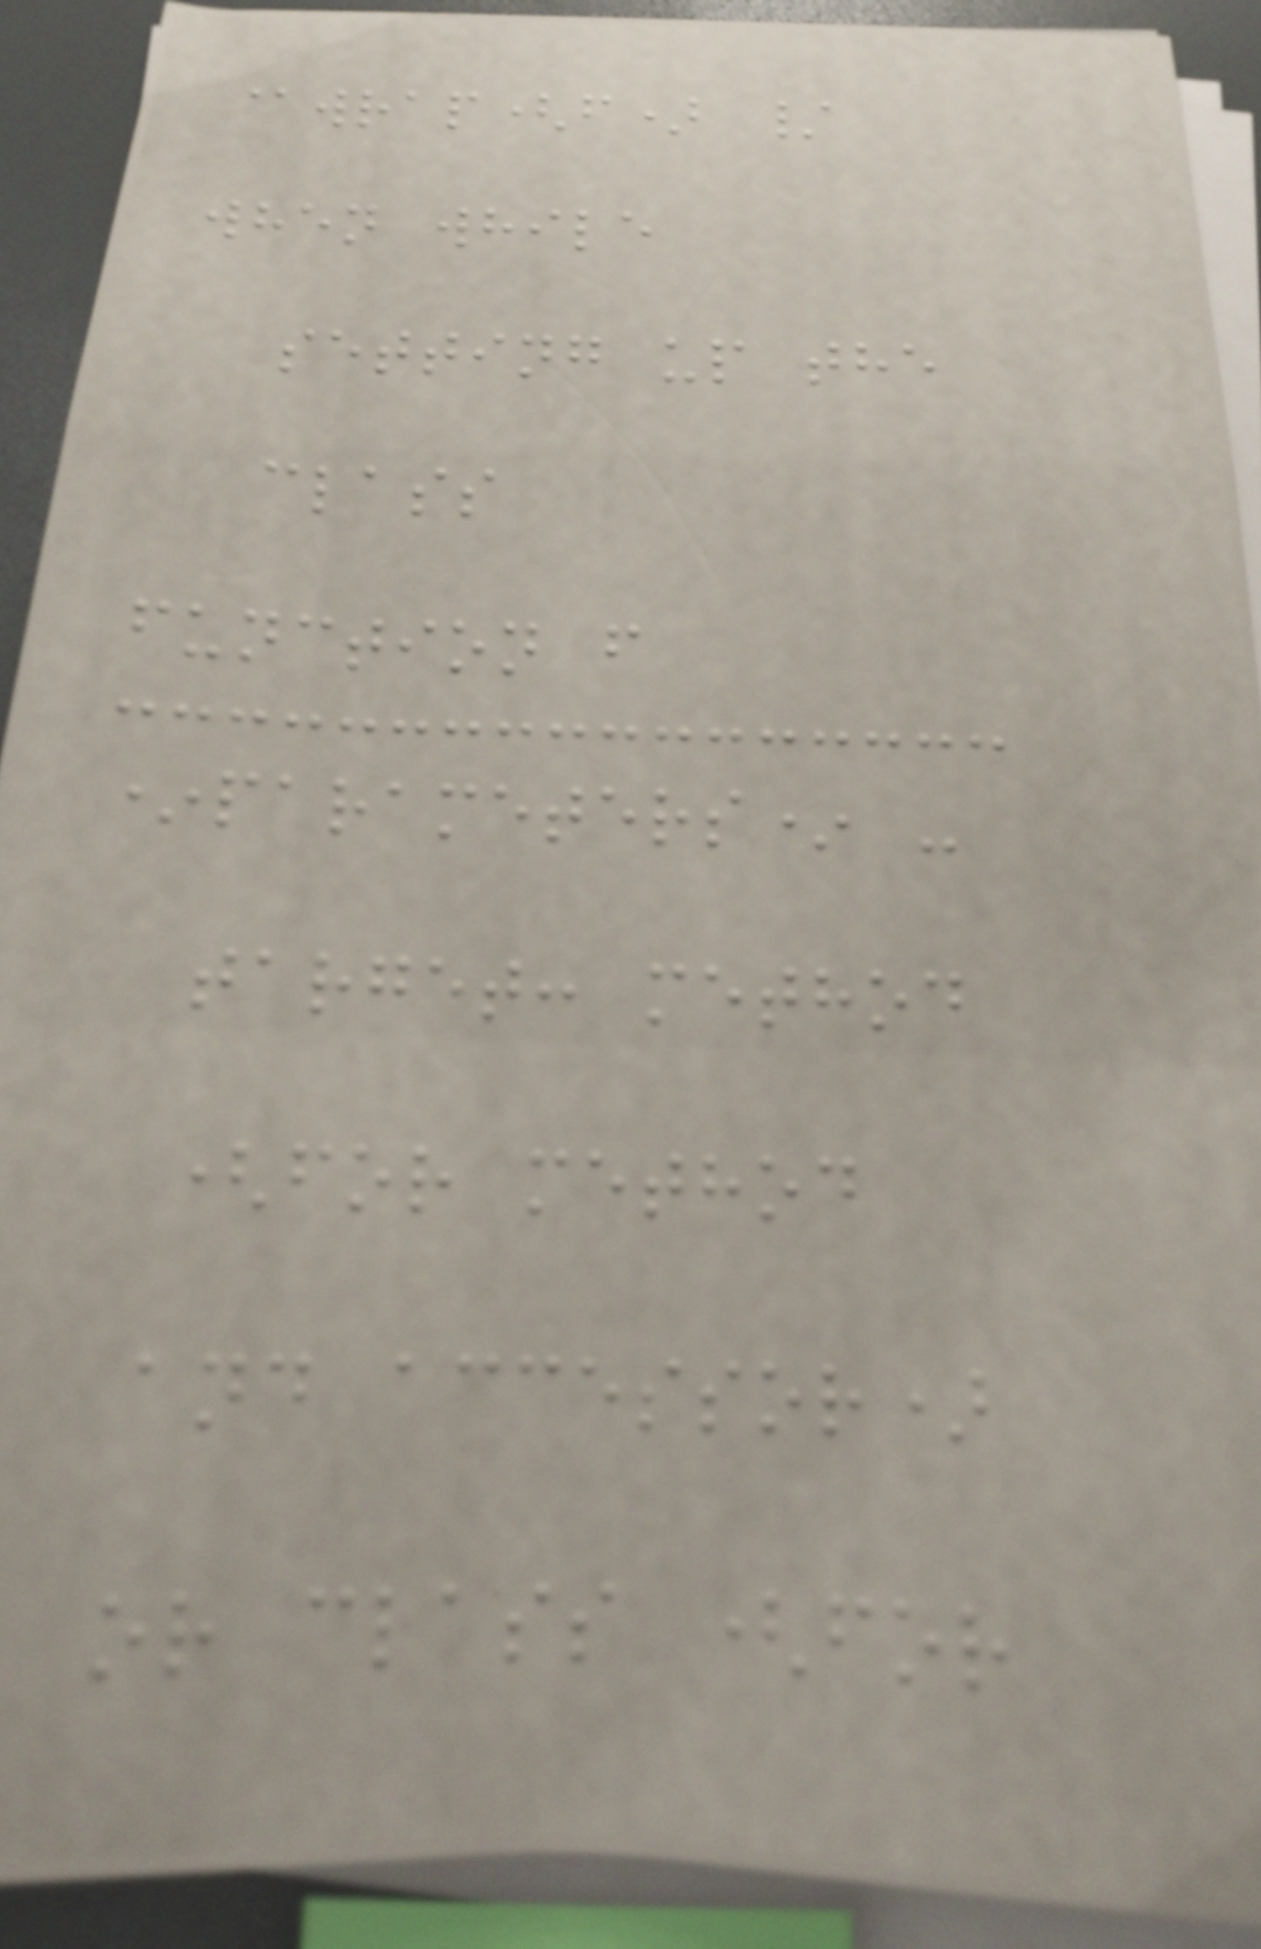@wrap(f) /
when while
setting up the
class
function f
*parameters* -
target: method
(for method
and accessor)
or class (for
